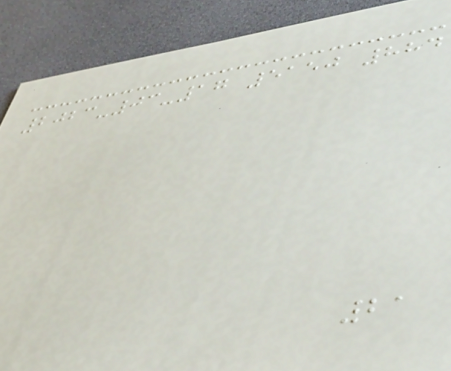2023-03-17 5150 884
21
